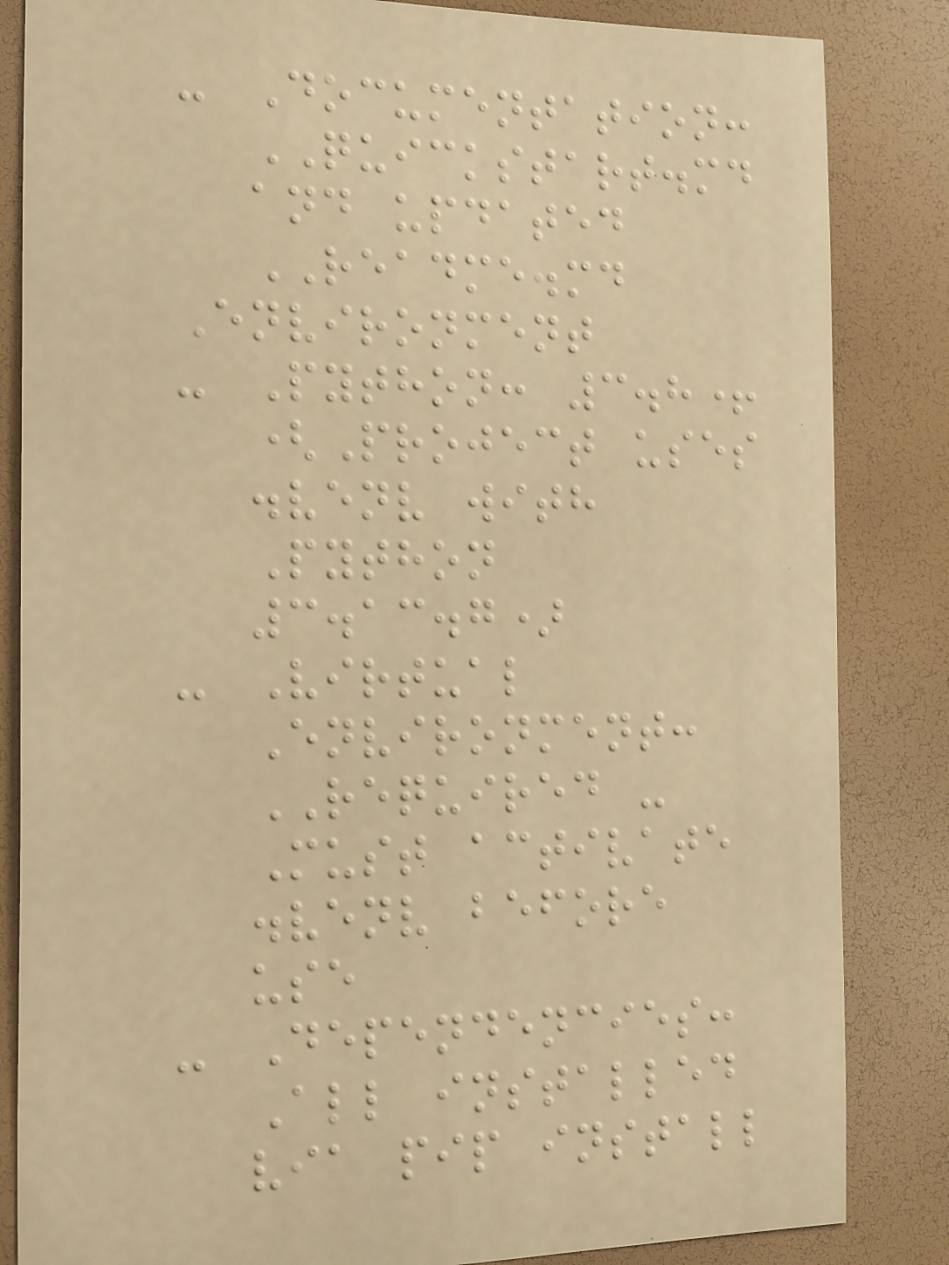- Documentation:
QUICKSTART.md
and updated
README.md
Environment
- Python: 3.8+
(Project uses
.venv with
Python
3.13.7)
- Virtual
Environment:
REQUIRED -
Must activate
.venv before
use
- Dependencies:
All installed
via pip install
